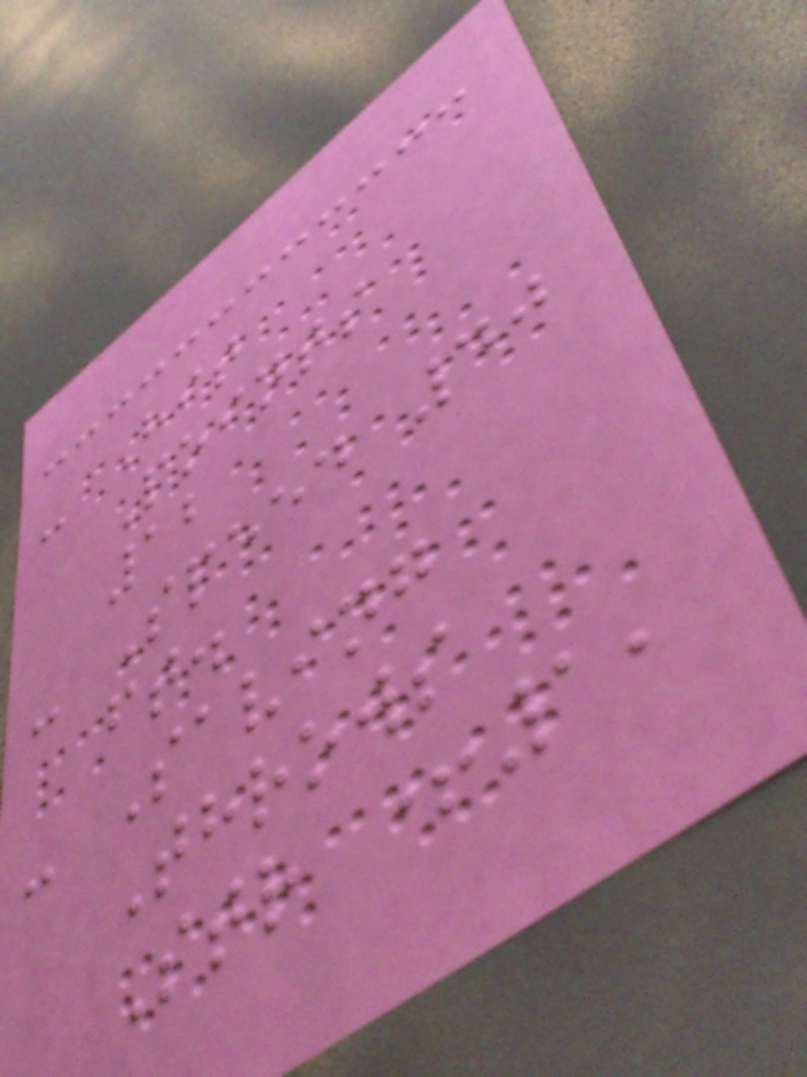- Hit
Points
12
- Speed 40
ft.
- Saving
Throws
Str +1,
